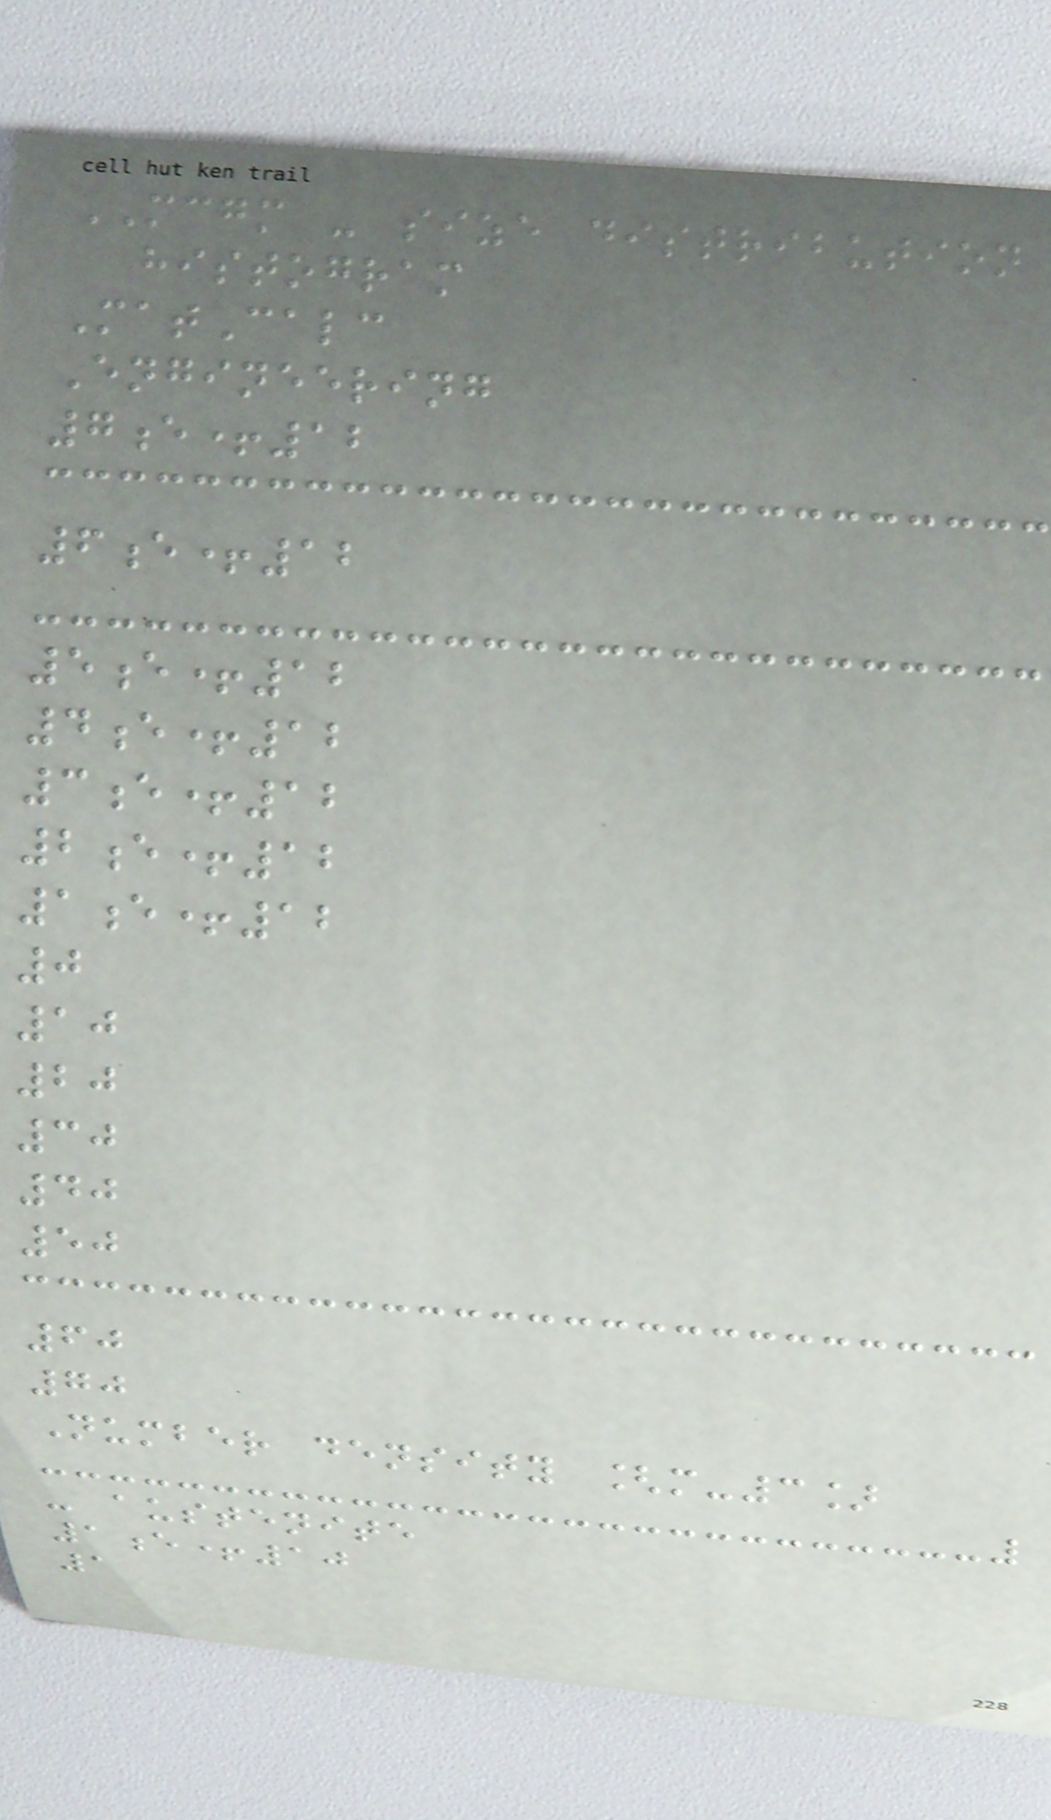MCGM - size distribution
histogram
MatCalc
Engineering
7e+12
6e+12
5e+12
4e+12
3e+12
2e+12
1e+12
0
10
20
30
40
50
60
70
Number density [m-3]
- austenite
1e+10
1
